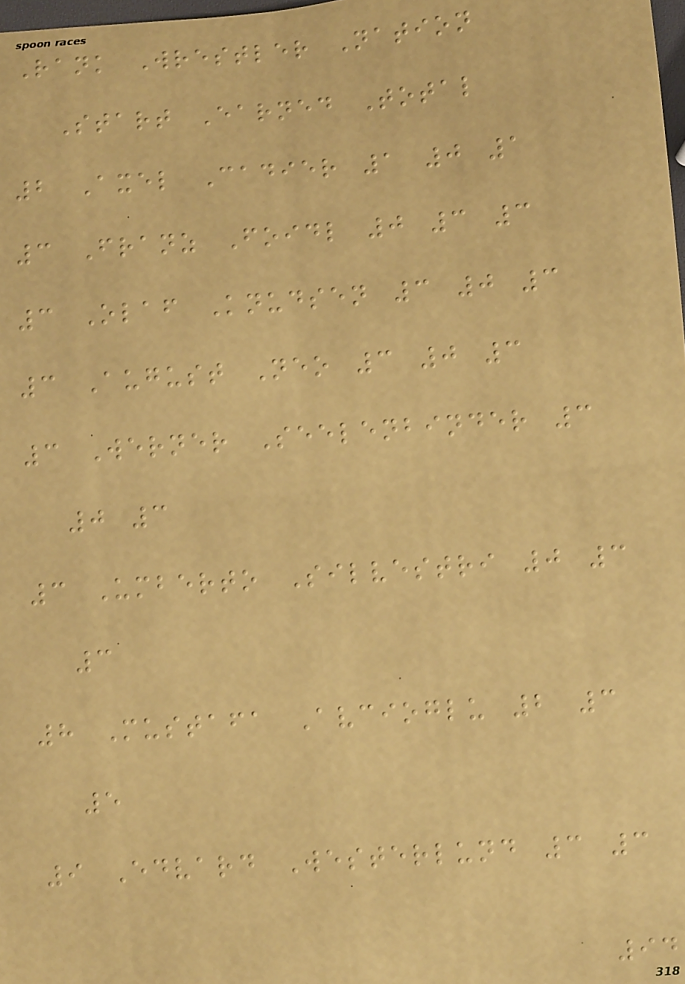Rank Wrestler Nation
Start Earned Total
2 Axel Cadier 1 0 1
3 Franz Foidl 0 3 3
3 Olaf Knudsen 3 0 3
3 August Neo 3 0 3
3 Werner Seelenbinder 3
0 3
3 Umberto Silvestri 0 3
3
8 Mustafa Avcioglu 2 3
5
9 Edvard Westerlund 3 3
94
